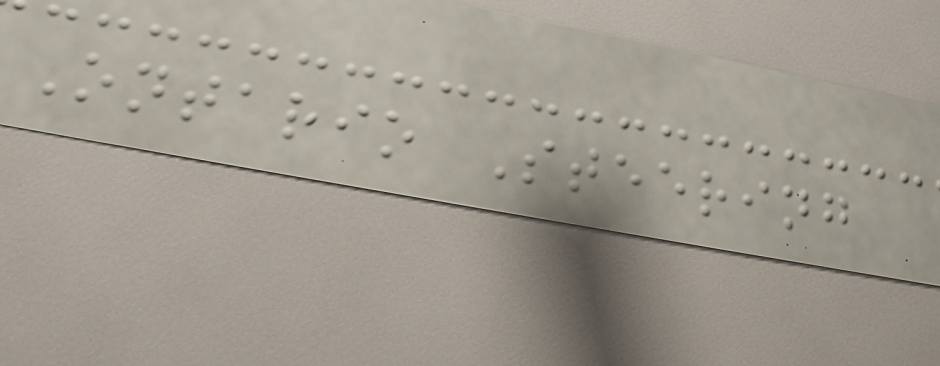Ontario Steering
